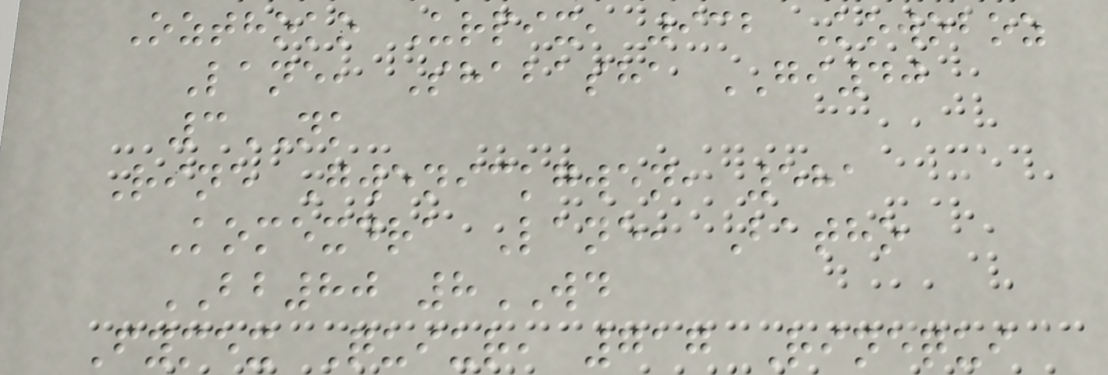Ozthoko Urpix, 932 Kowoboz
Lane, Shabasha GI40
3NK
Rine Gwenickgwen, 581
Komexdra Lane, Batho
BB80 8WD
Fymex Quiur, 717 Rinequi
